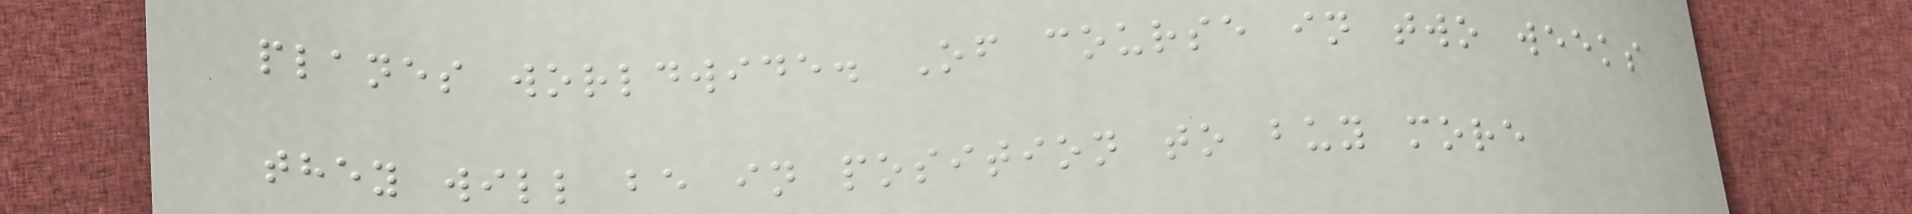planes worldwide. Of course in two weeks
they will be in position to buy more
